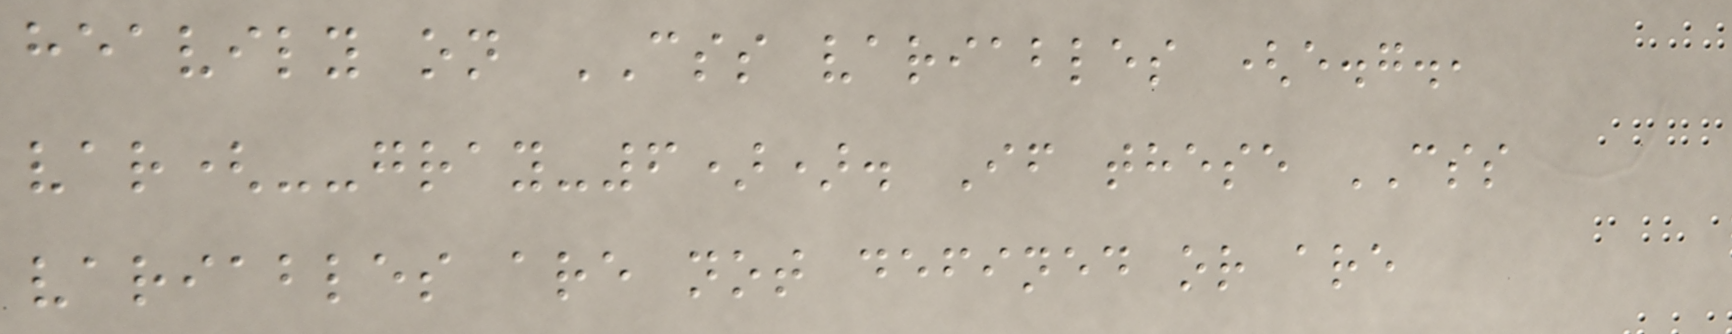heavily on CSS variables (e.g.,
var(--gray-6)). If these CSS
variables are not defined or are
